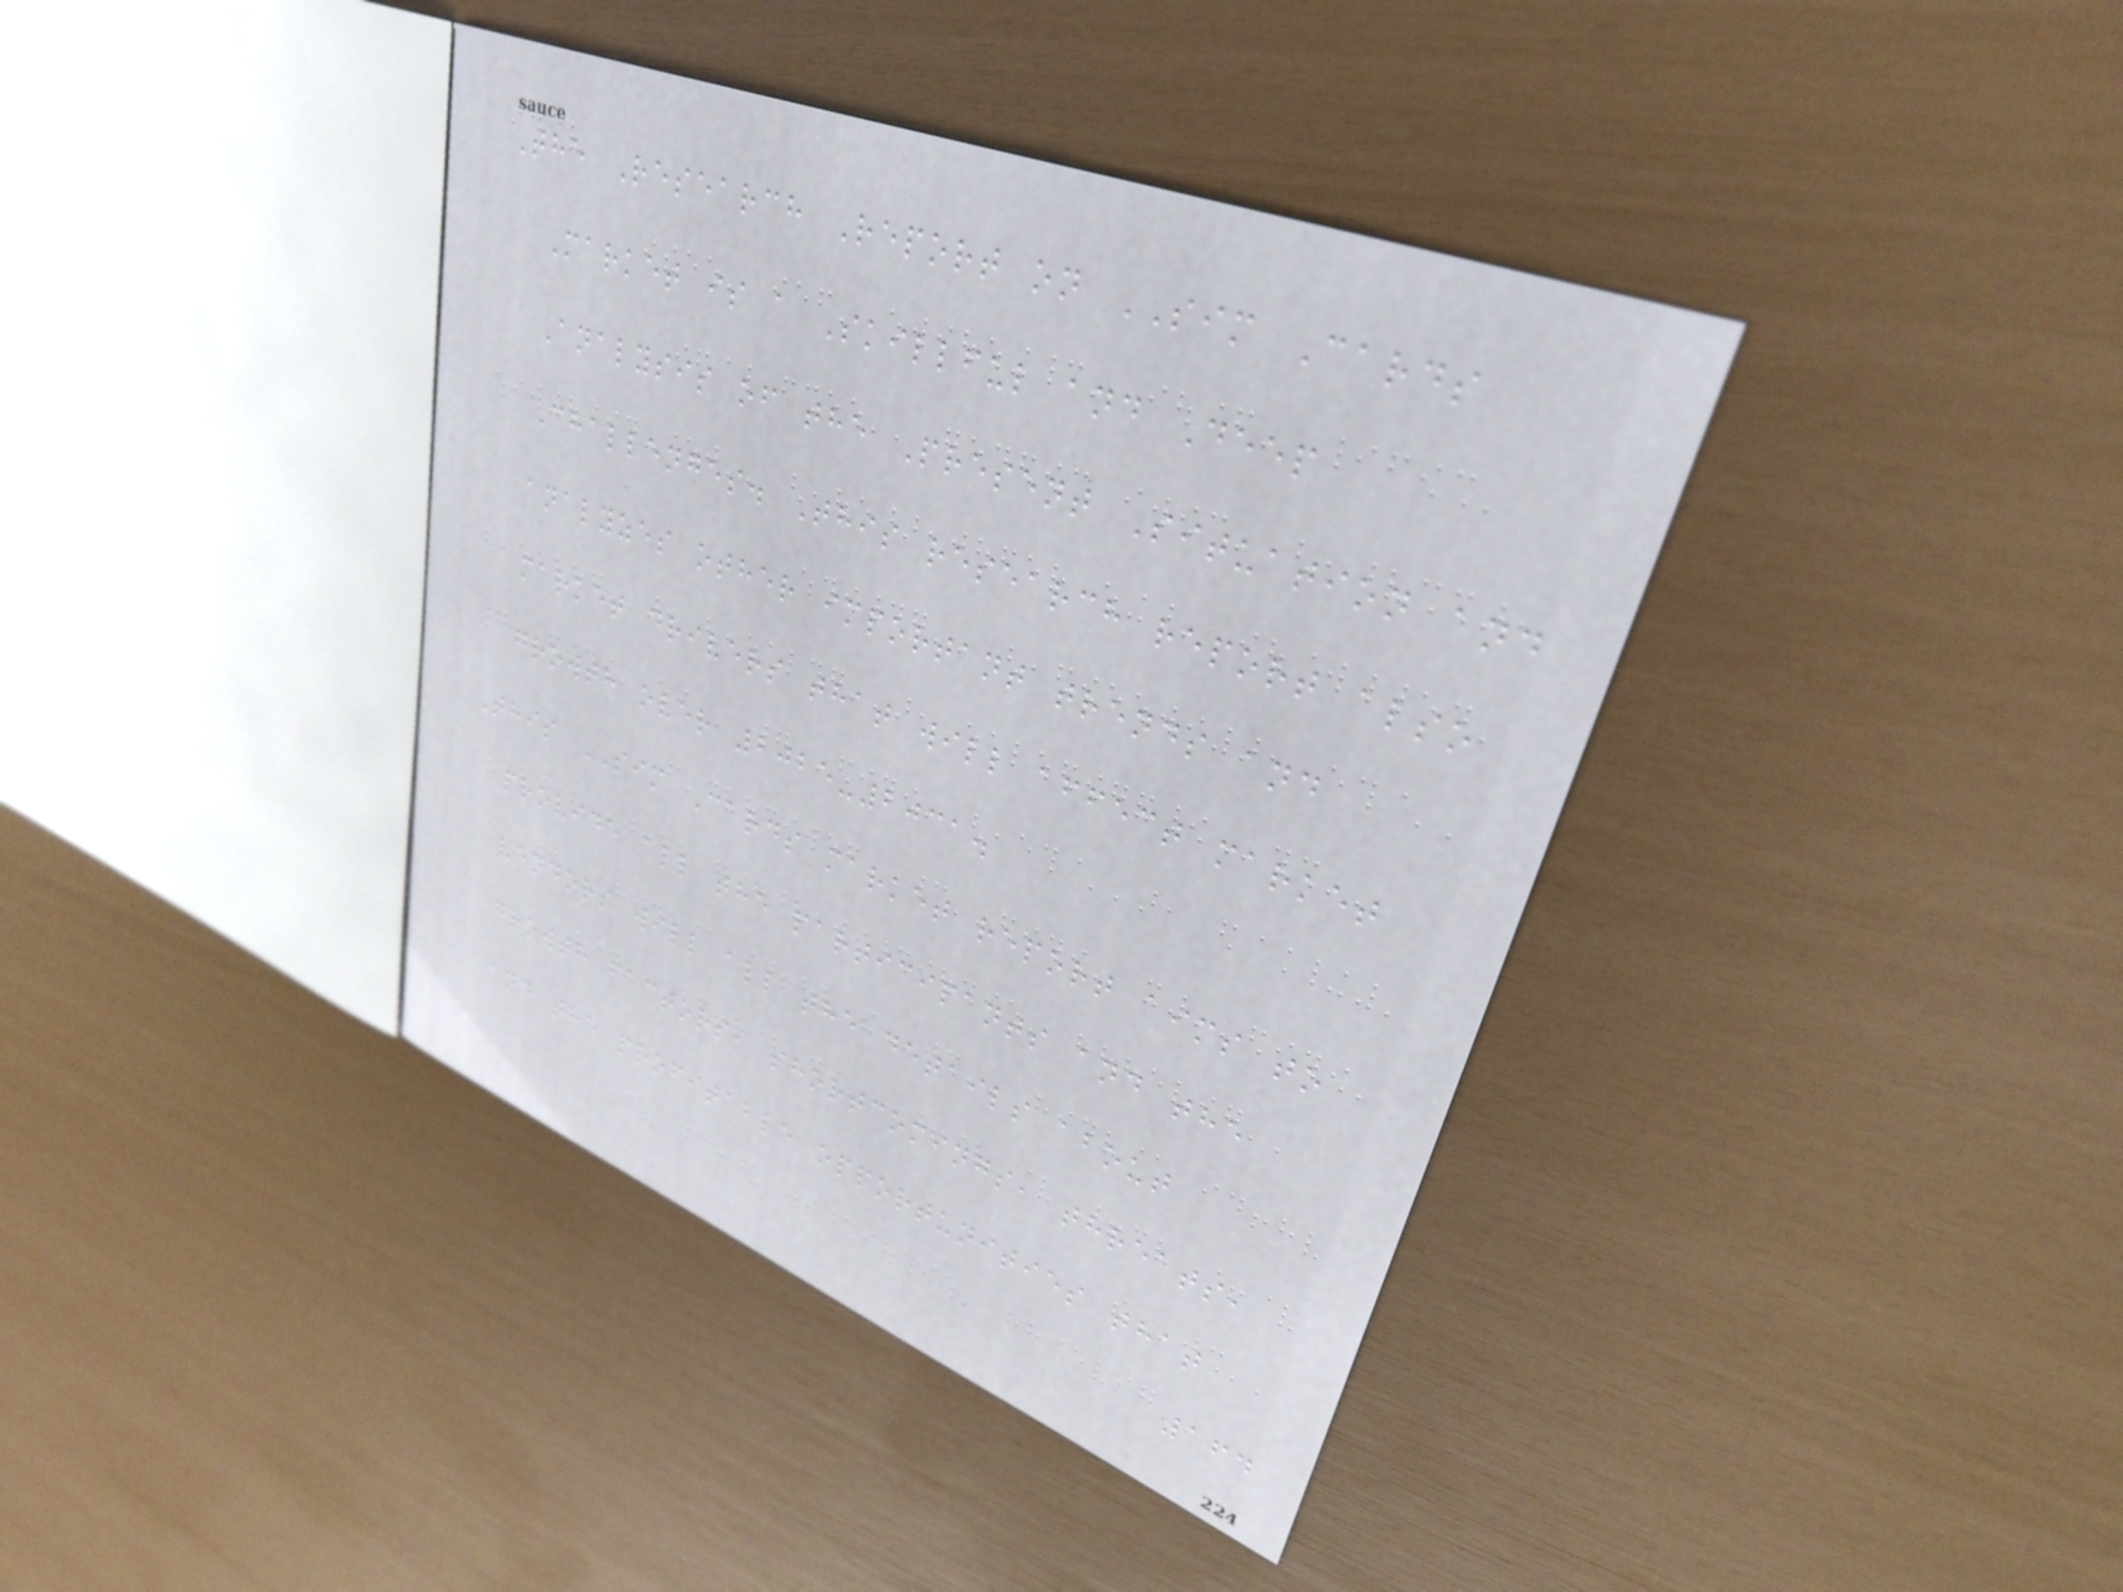The Research Report on SIM Cards
Market is a Skillful and Deep
Analysis of the Present Situation and
Challenges. This research report also
analyzes other important trends and
market drivers that will affect market
growth over 2025-2031.
This SIM Cards market report aims to
provide all the participants and the
vendors will all the details about
growth factors, shortcomings, threats,
and the profitable opportunities that
164
